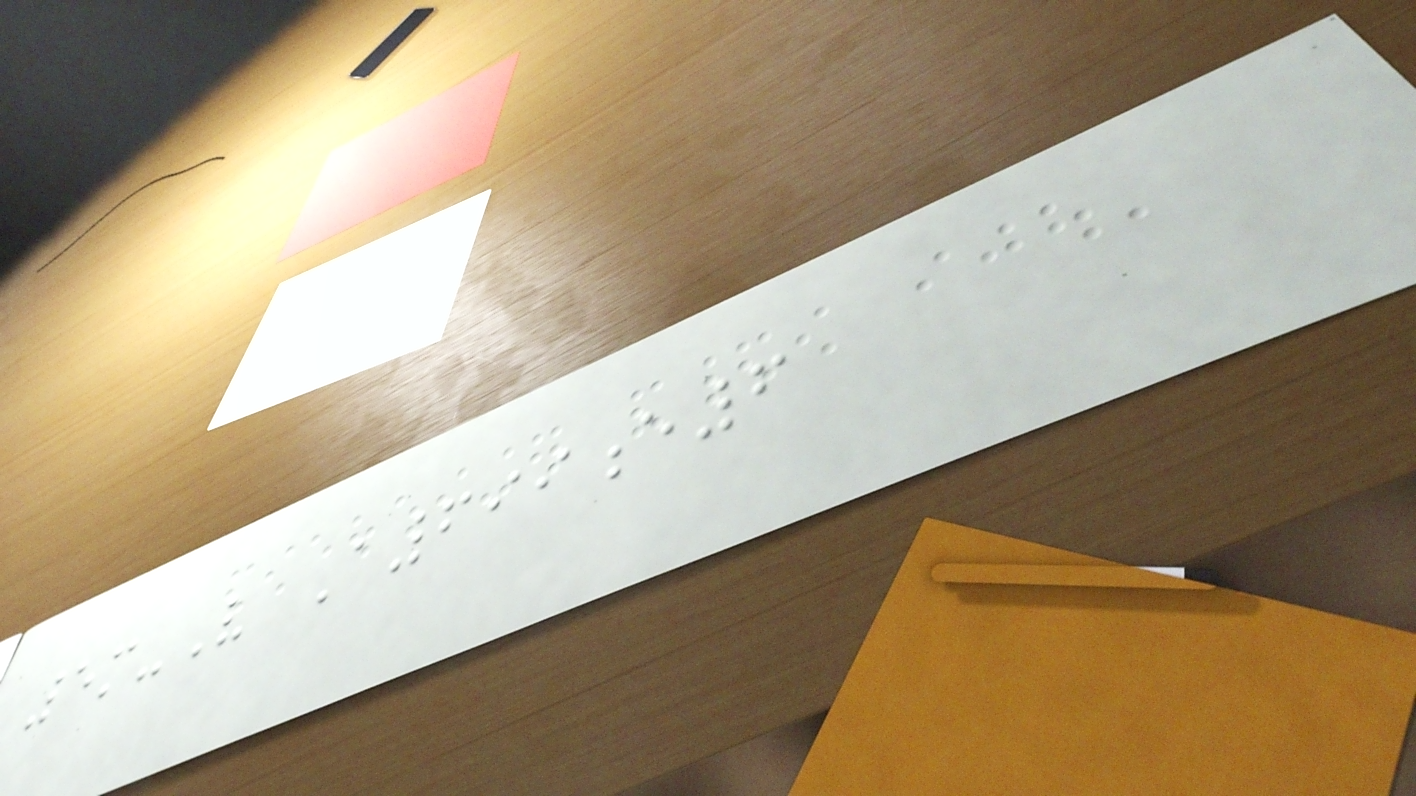5m-V A699e6
